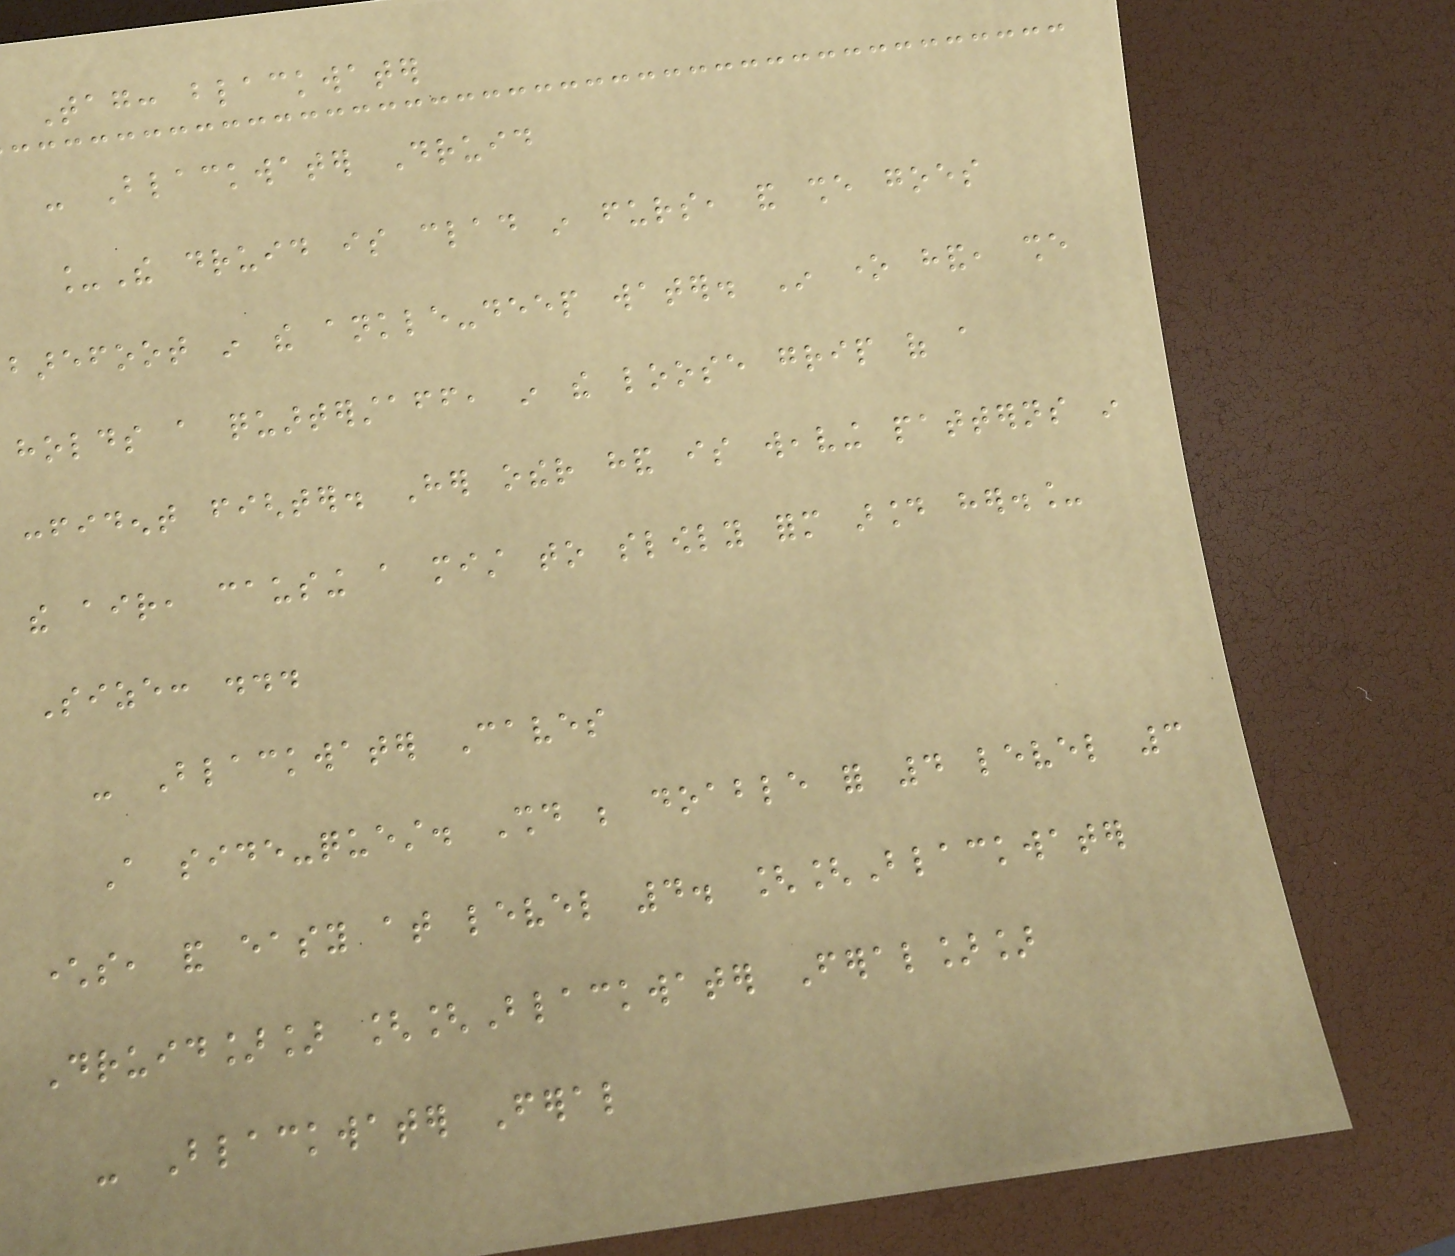Tag: blackwater
- Blackwater Druid
_The druid is clad in furs, and she goes
barefoot in the ankle-deep water. In one hand, she
holds a quarterstaff, in the loose grip of a
confident fighter. Her other hand is weaving patterns in
the air, causing a mist to slowly form around her._
Size: ...
- Blackwater Caves
A side-quest. Should be doable for 4 level 3
characters, and easy at level 4. [[Blackwater
Druid]] [[Blackwater Feral]]
- Blackwater Feral
